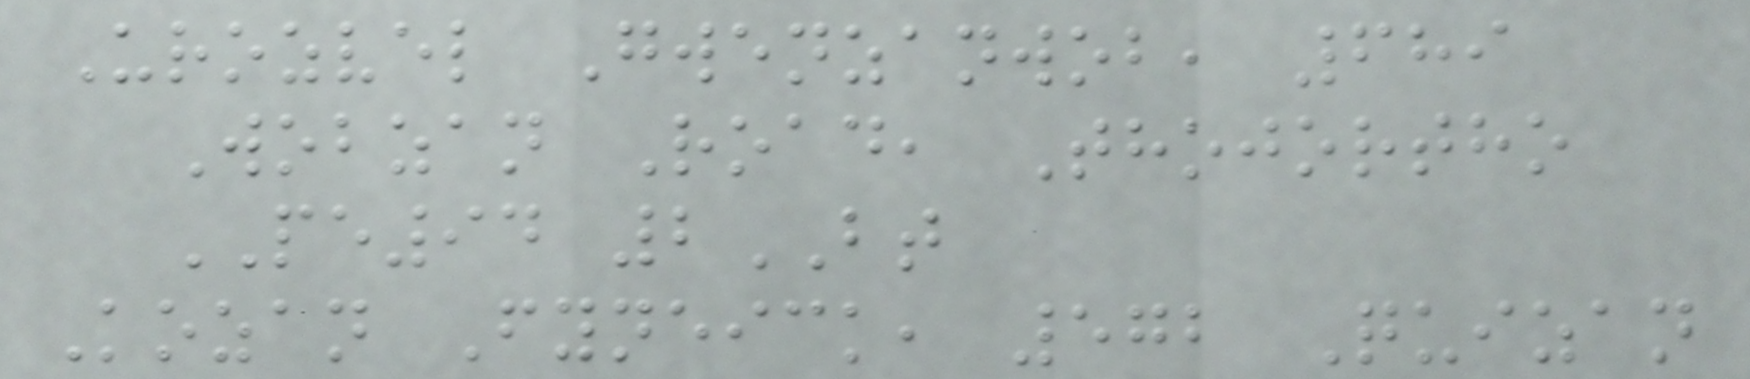Urozvel Gwenzanwob, 689
Wobzan Road, Thojortho
PE94 2BT
Kozan Fyneick, 572 Quizan
